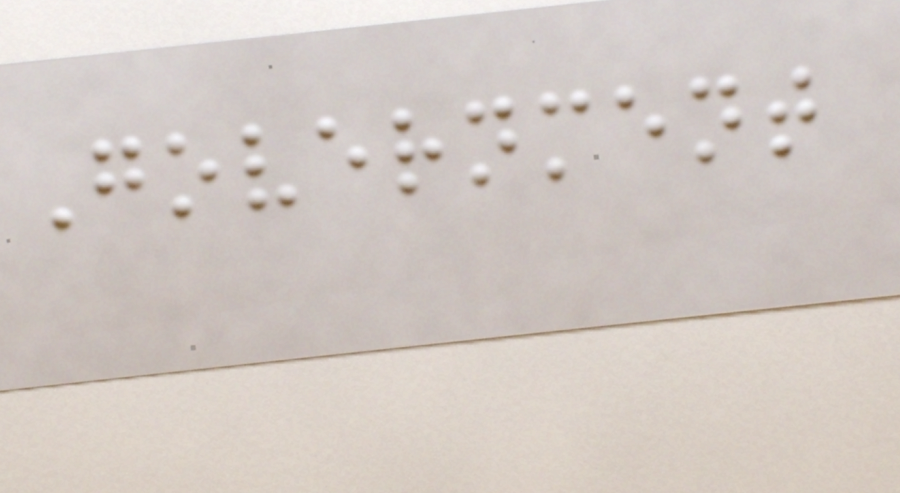Government
